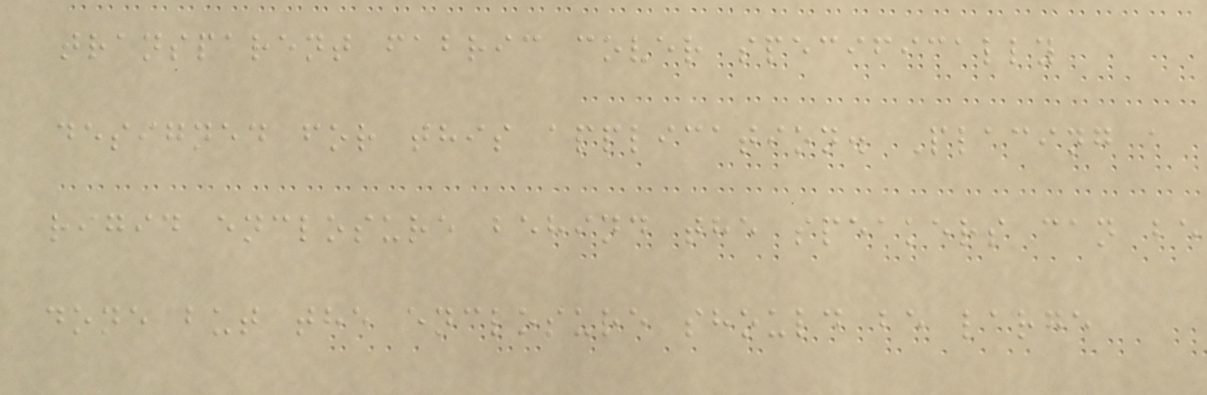transparent fabric cover specifically
designed for this application. Placing a
rigid enclosure behind the speakers can be
done but the enclosure should be large
